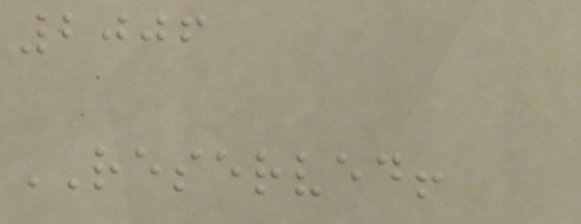2006
RESERVED!
